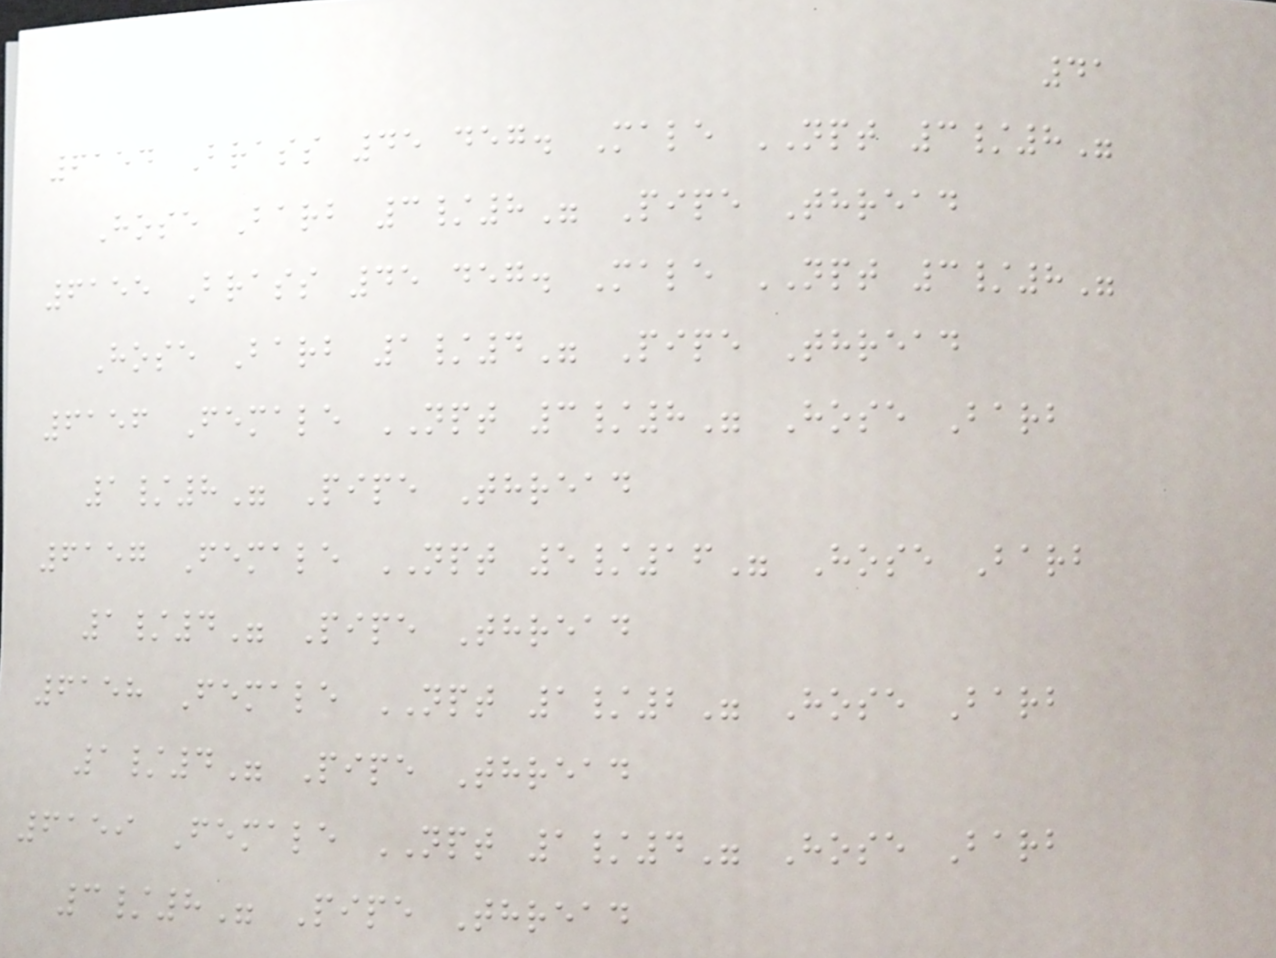41
6154 Brass 45 deg. Male NPT 3/8"
Hose Barb 3/8" Pipe Thread
6155 Brass 45 deg. Male NPT 3/8"
Hose Barb 1/4" Pipe Thread
6156 Female NPT 3/8" Hose Barb
1/8" Pipe Thread
6157 Female NPT 5/16" Hose Barb
1/4" Pipe Thread
6158 Female NPT 1/2" Hose Barb
1/4" Pipe Thread
6159 Female NPT 1/4" Hose Barb
3/8" Pipe Thread
